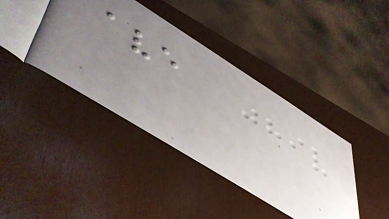ave
